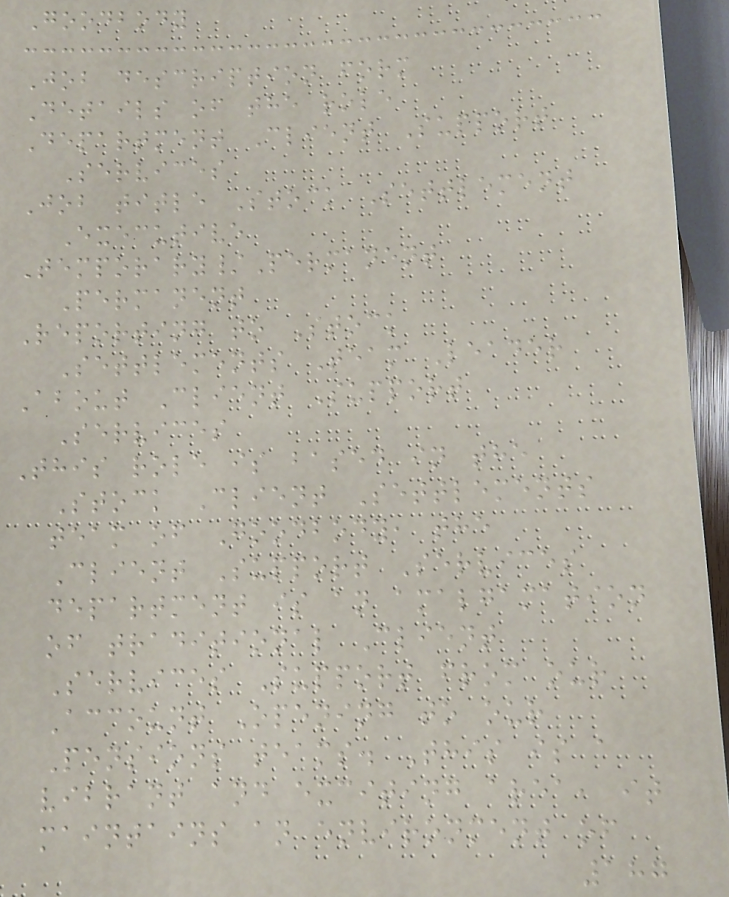Goodbody
Job description form
Details of the role
Department Client Support
Services
Job title Stock Settlement
Executive
Temporary/Permanent
Permanent
Reporting to Stock
Settlements Team Leader
About Client Support
Services
This role is based in the
Stock Client Settlements
team of Goodbody, the
Client Support Services
department is an amalgamation
of traditional Client
Services Support from our
Account Opening to our
Pensions teams. This is a
vibrant and exciting area, it
maintains an environment of
187
